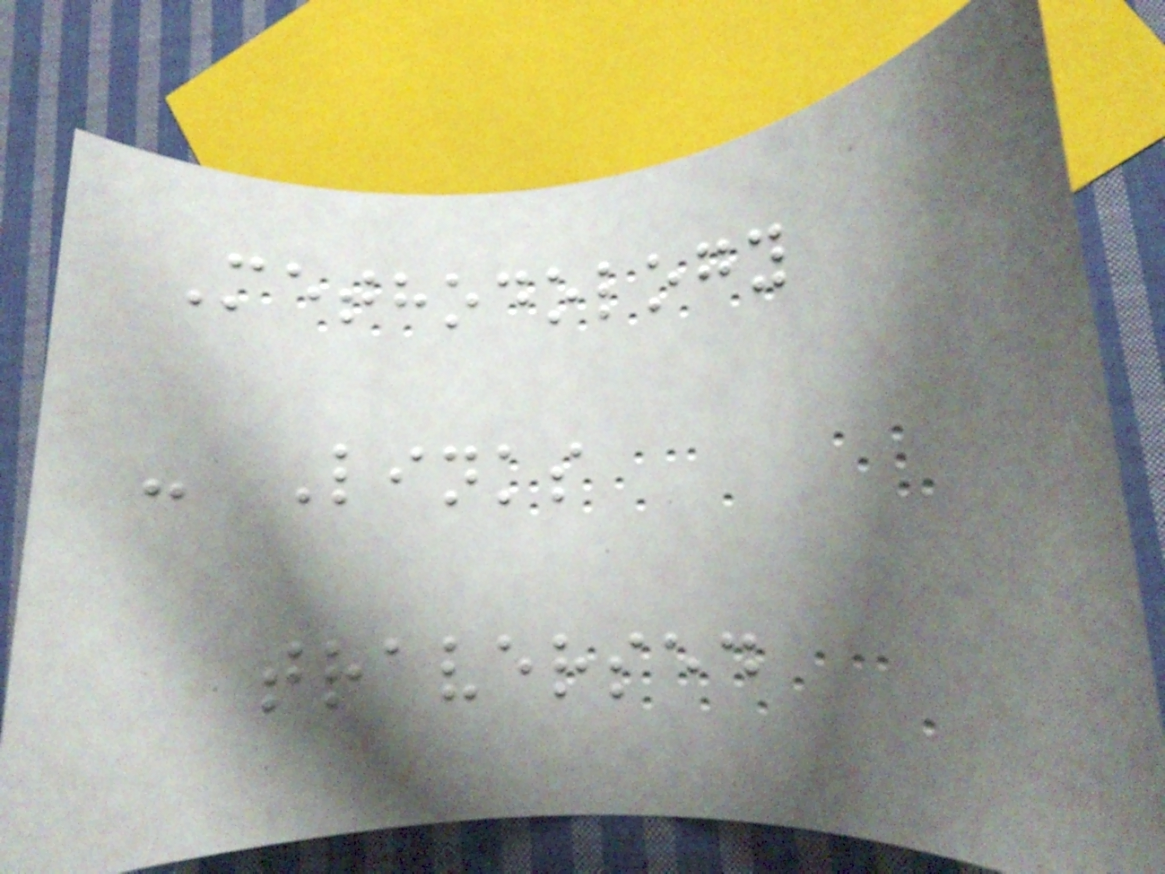Methodology
- Links
traversed
